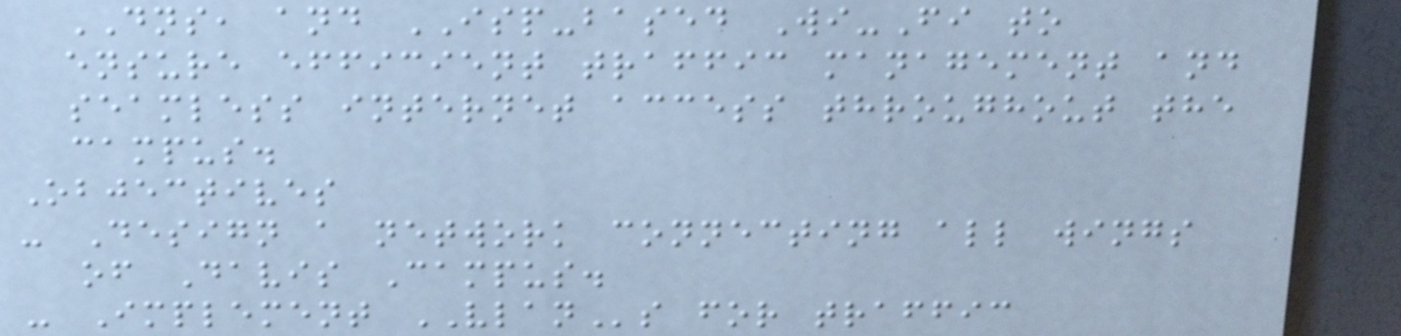DNS, and ISP-based Wi-Fi to
ensure efficient traffic management and
seamless internet access throughout the
campus.
Objectives
- Design a network connecting all wings
of Davis Campus.
- Implement VLANs for traffic
